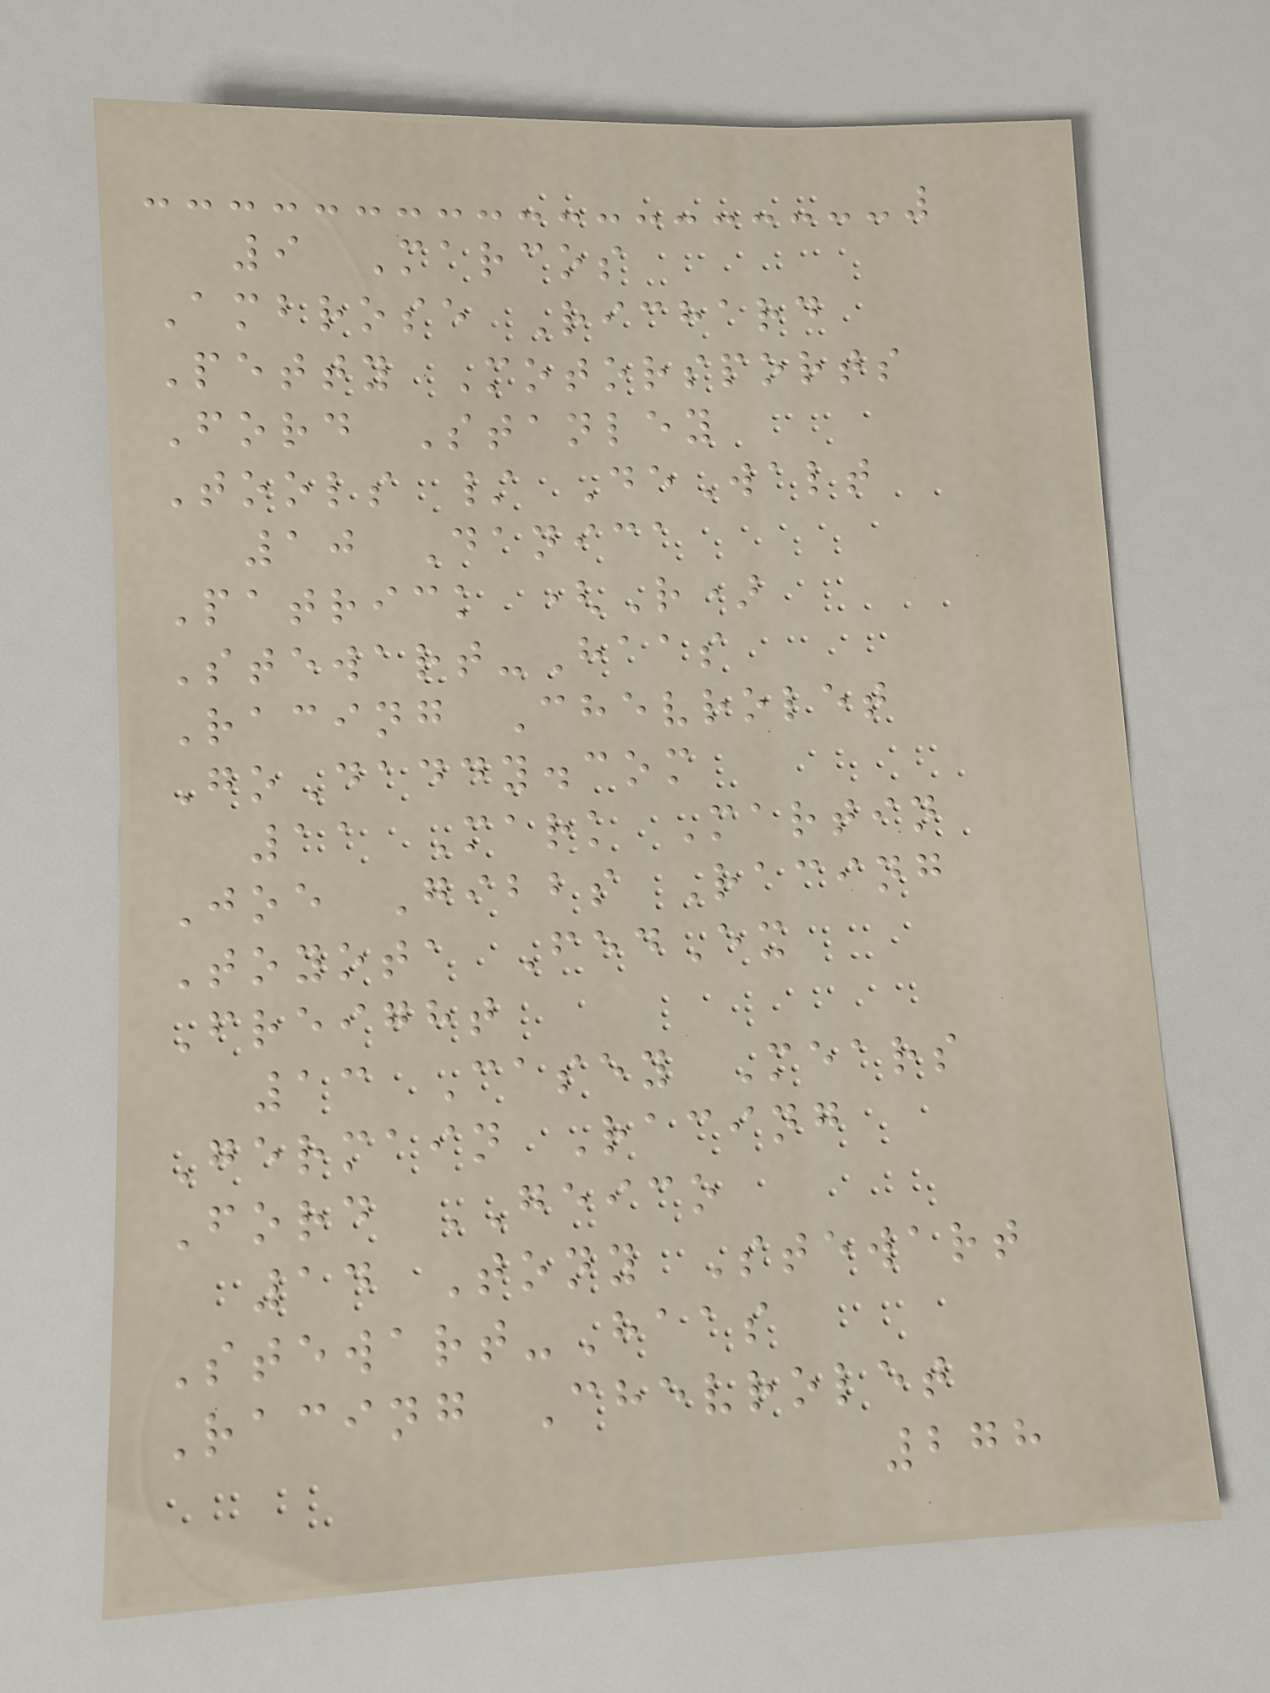9 Marcos
Ambrose Richard
Petty Motorsports
Ford Stanley
Tools / DeWalt
10 Danica
Patrick (R)
Stewart-Haas
Racing Chevrolet
GoDaddy.com
11 Mark Martin
Joe Gibbs Racing
Toyota FedEx
Freight
13 Casey Mears
Germain Racing
Ford GEICO
14 Tony Stewart
Stewart-Haas
Racing Chevrolet
278
